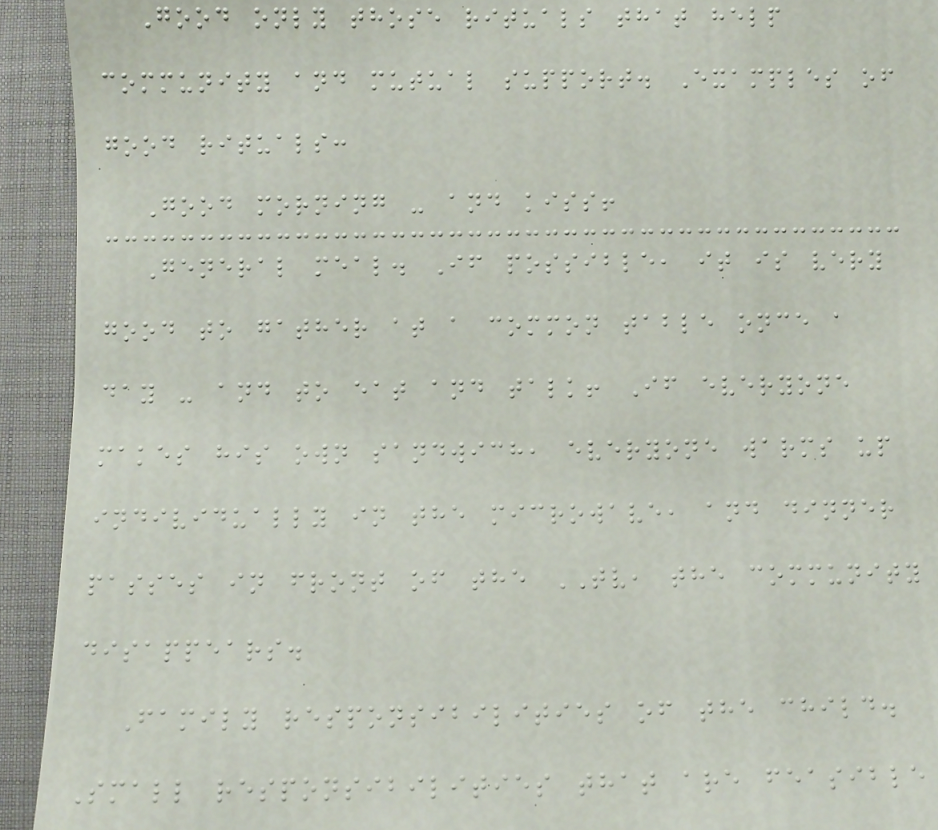Good only those rituals that help
community and mutual support. Examples of
good rituals:
Good morning - and kiss!
General meal. If possible, it is very
good to gather at a common table once a
day - and to eat and talk! If everyone
makes his own sandwich, everyone warms up
individually in the microwave, and dinner
passes in front of the TV, the community
disappears.
Family responsibilities of the child.
Small responsibilities that are feasible
